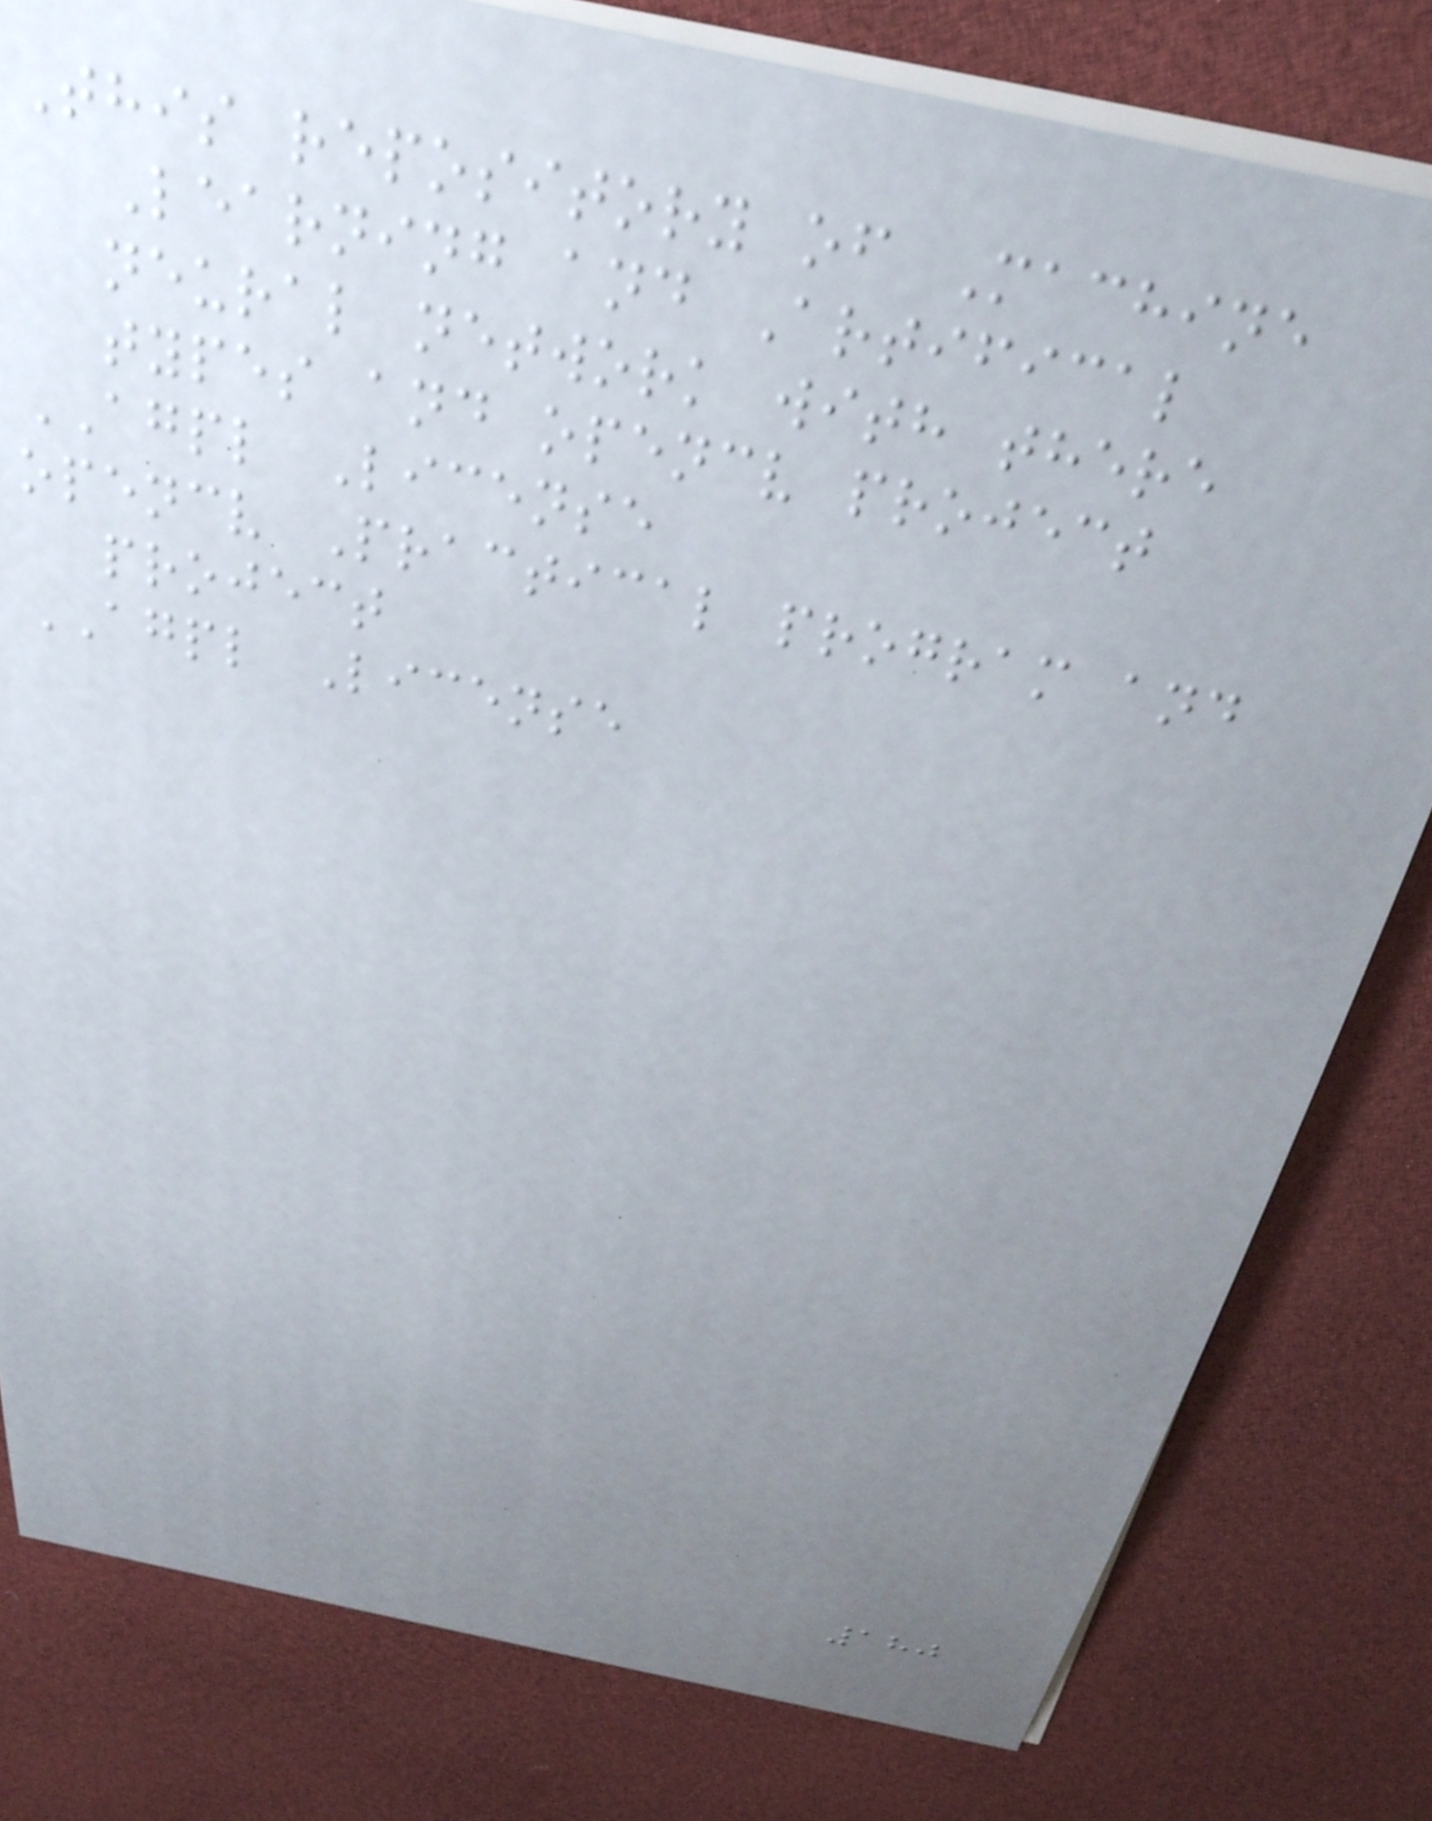This repository of Machine
Learning and Artifical
neural network with there
types and opencv project
AGPL License
opencv Practical program and
project
AGPL License
180
